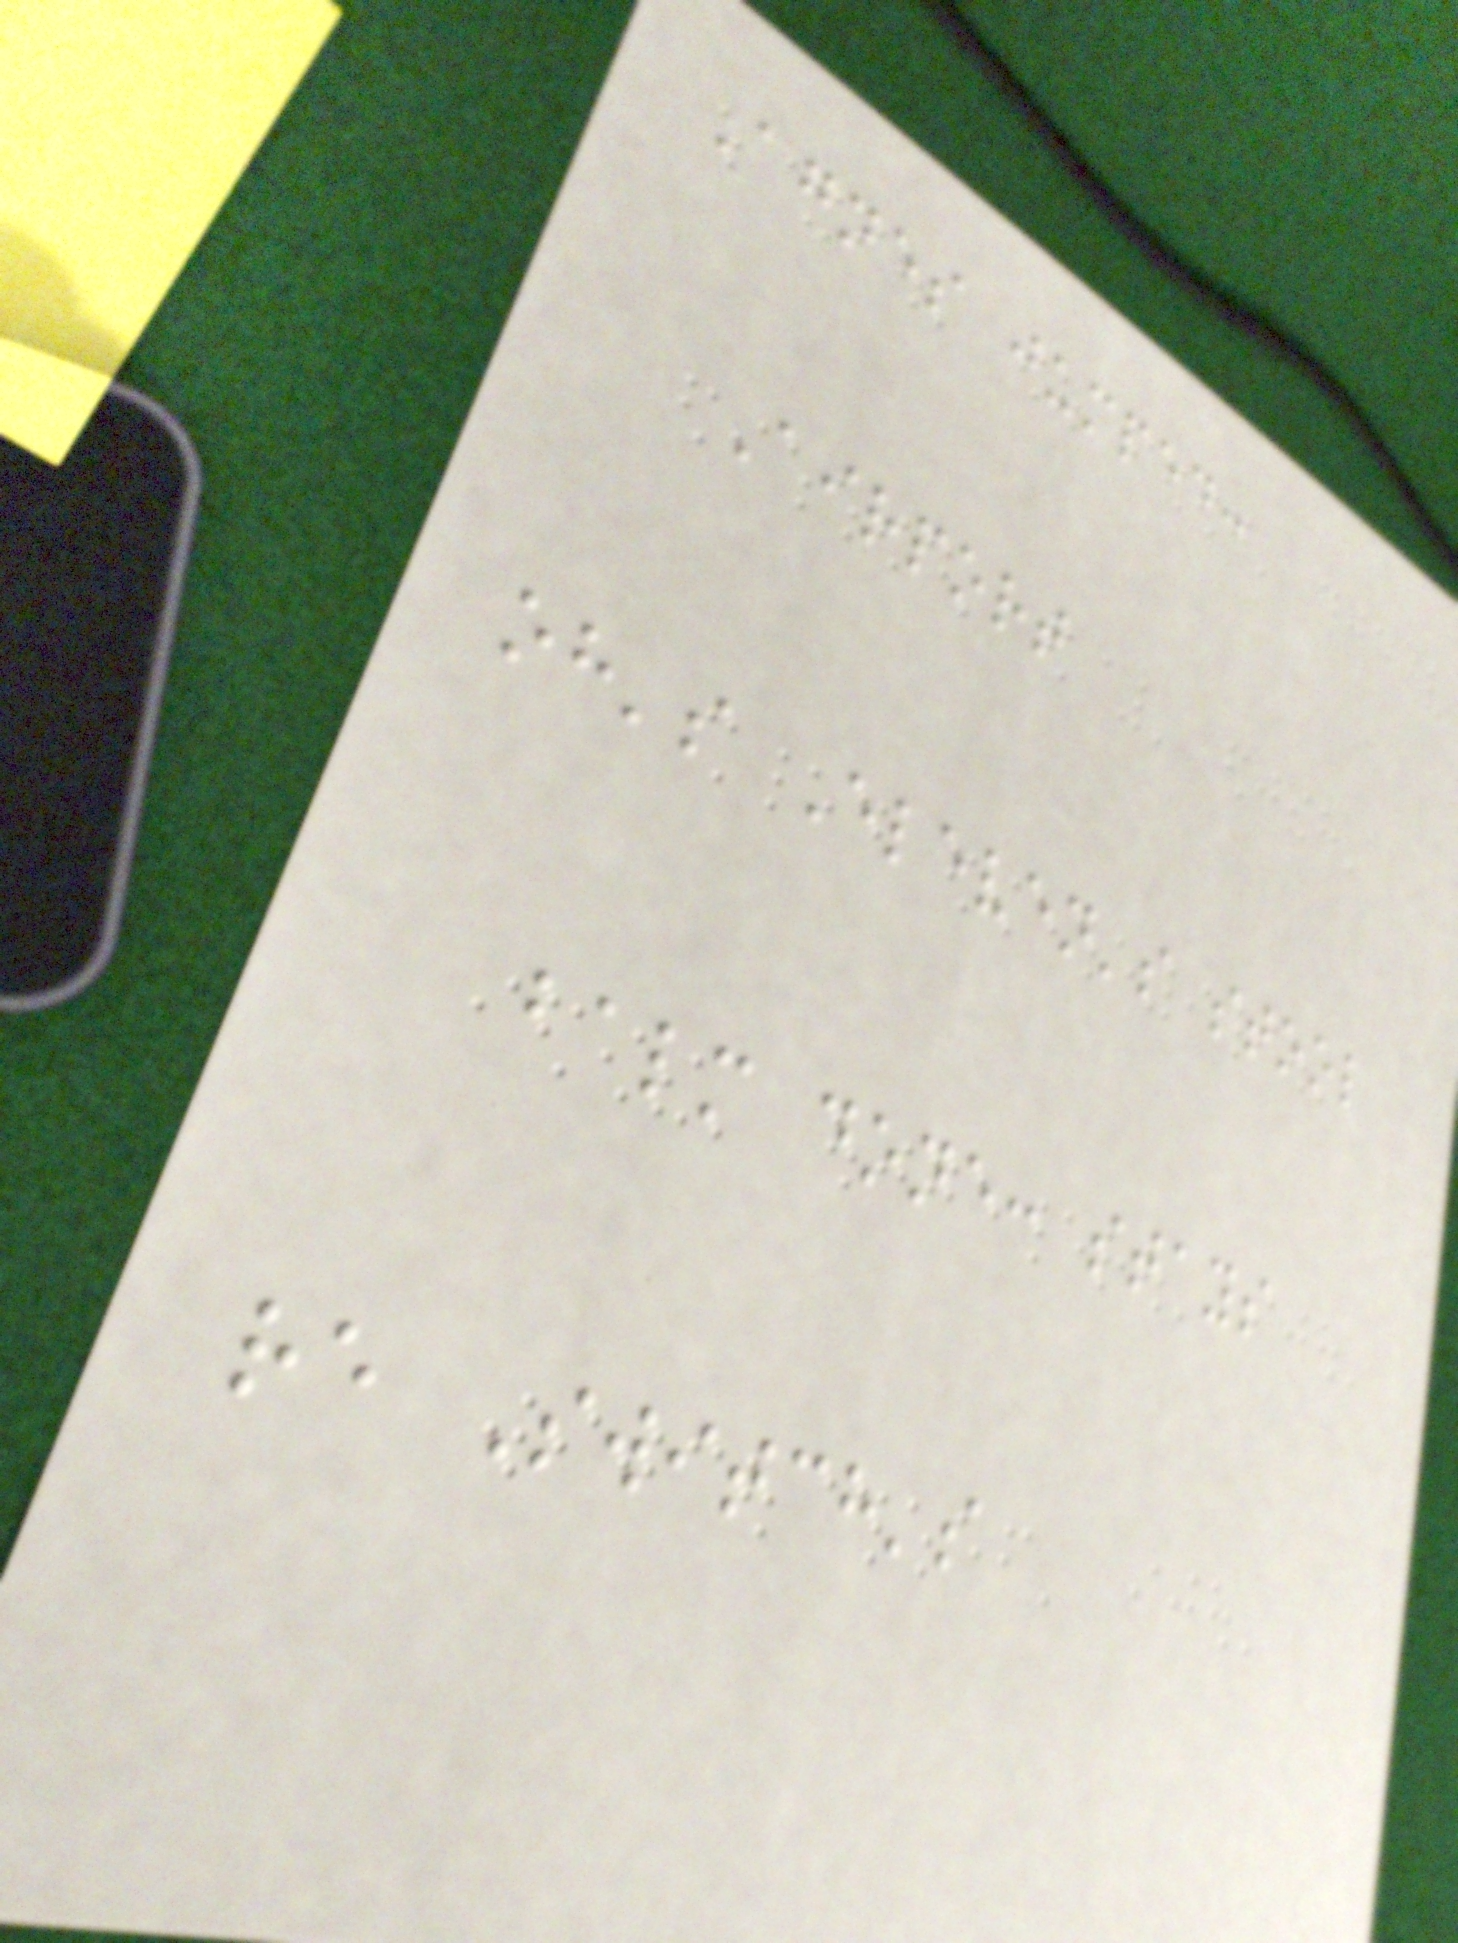Agnes jumped:
Airport
oh's Eleven's stool
balm done: stays
re Switch's
